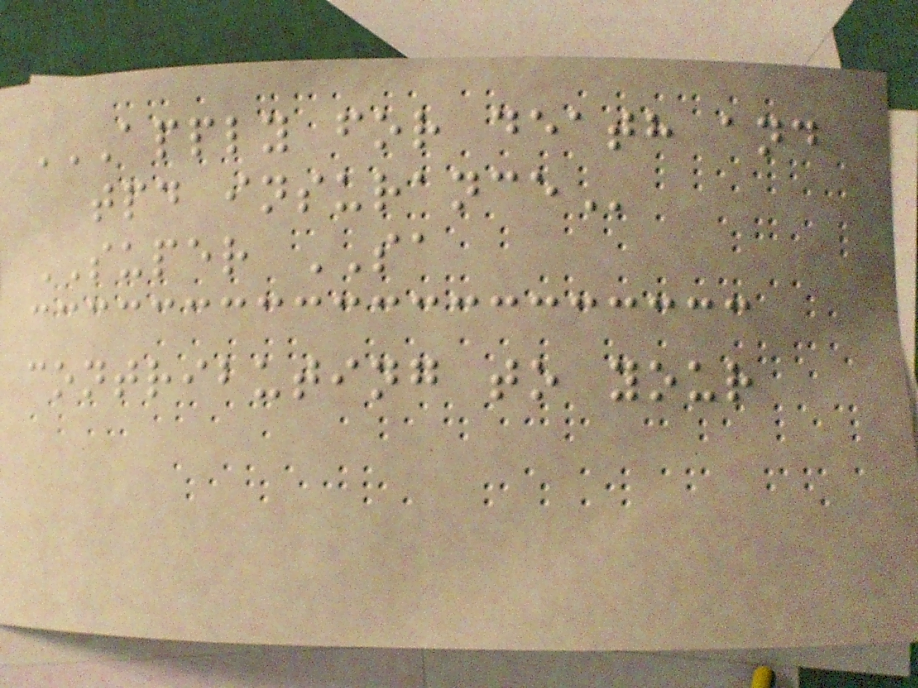APPLY FOR DEATH AND
TPD INSURANCE
SUPER SA
contributing to your
